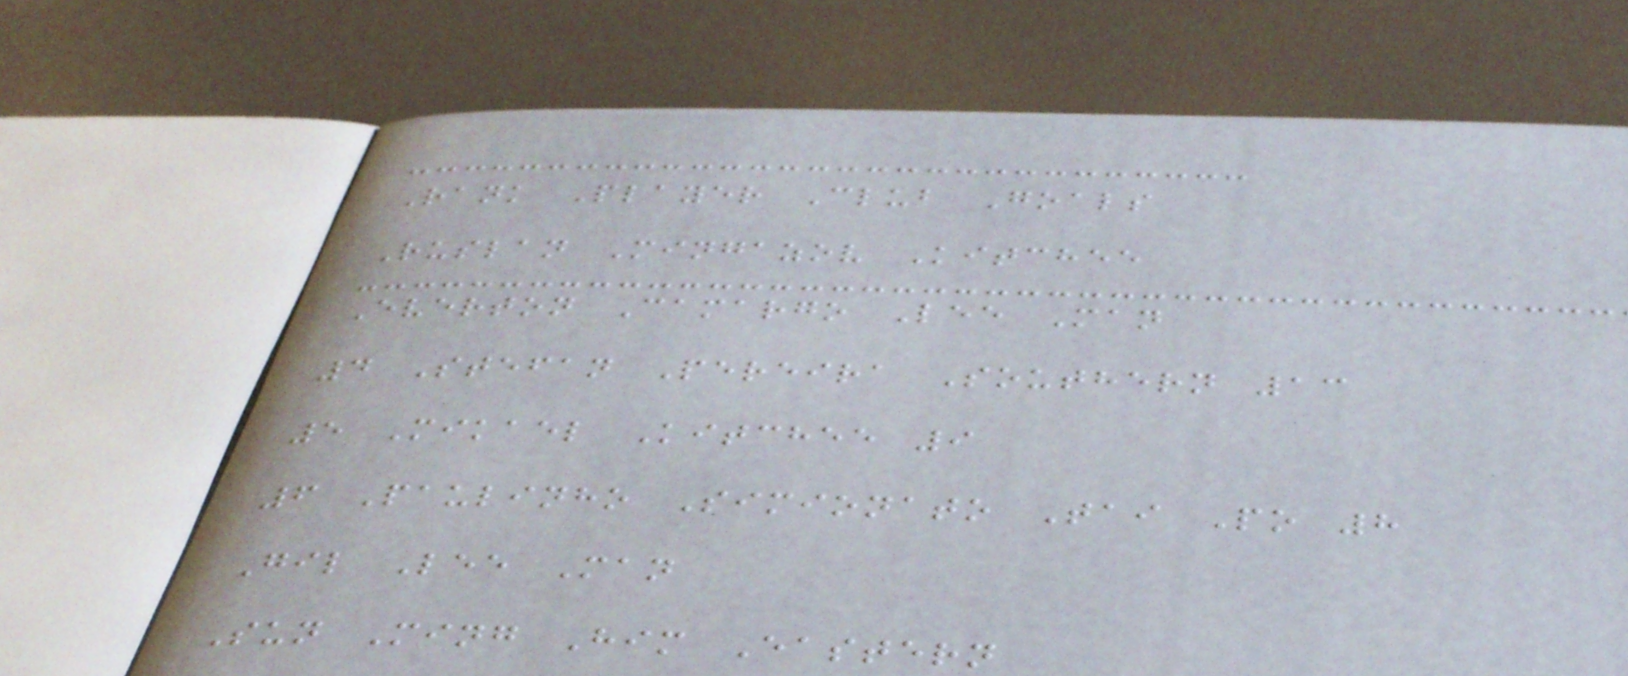Rank Player Club Goals
Ruslan Mingazov Kitchee
Everton Camargo Lee Man
4 Stefan Pereira Southern 13
5 Mikael Kitchee 9
6 Paulinho Simionato Tai Po 8
Gil Lee Man
Sun Ming Him Eastern
